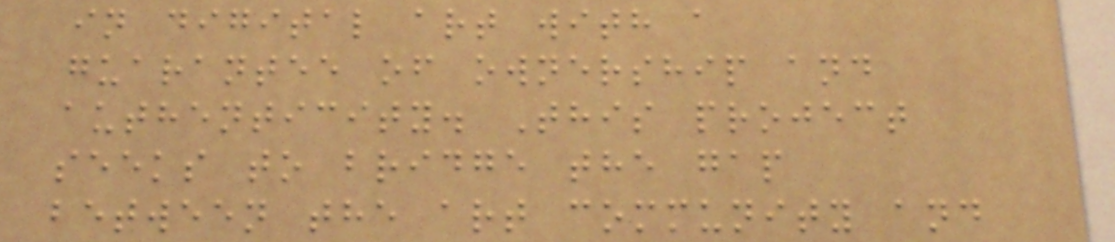in digital art with a
guarantee of ownership and
authenticity. This project
seeks to bridge the gap
between the art community and
